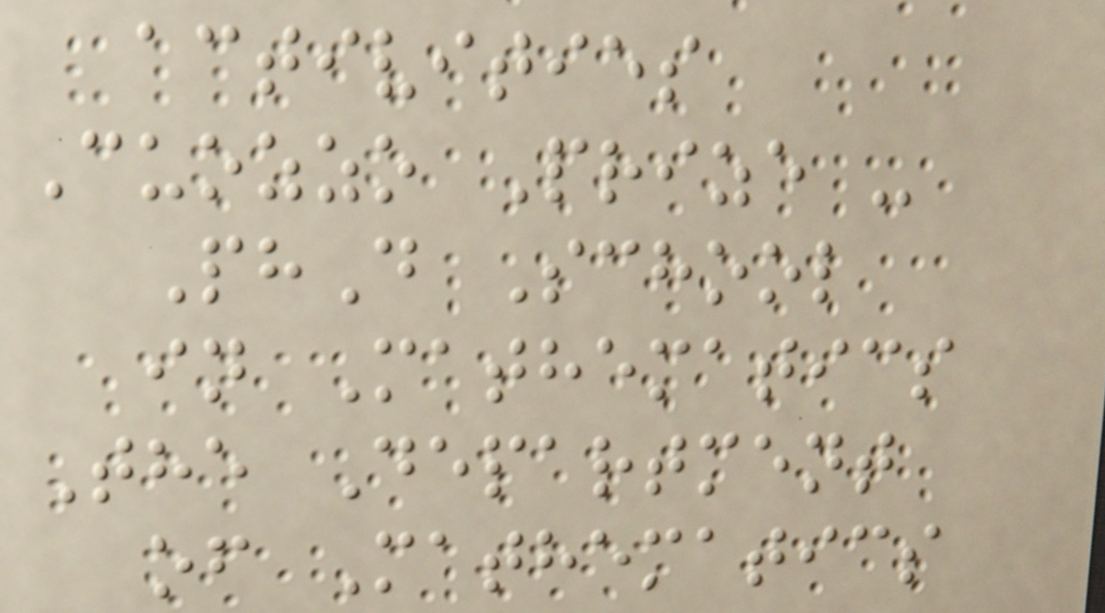activities
Cuozzo Prize -
PhD School
in Mathematics
The Department
of Mathematics
